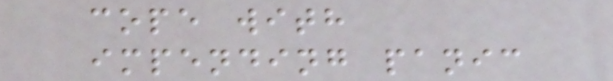cope with
impending panic
